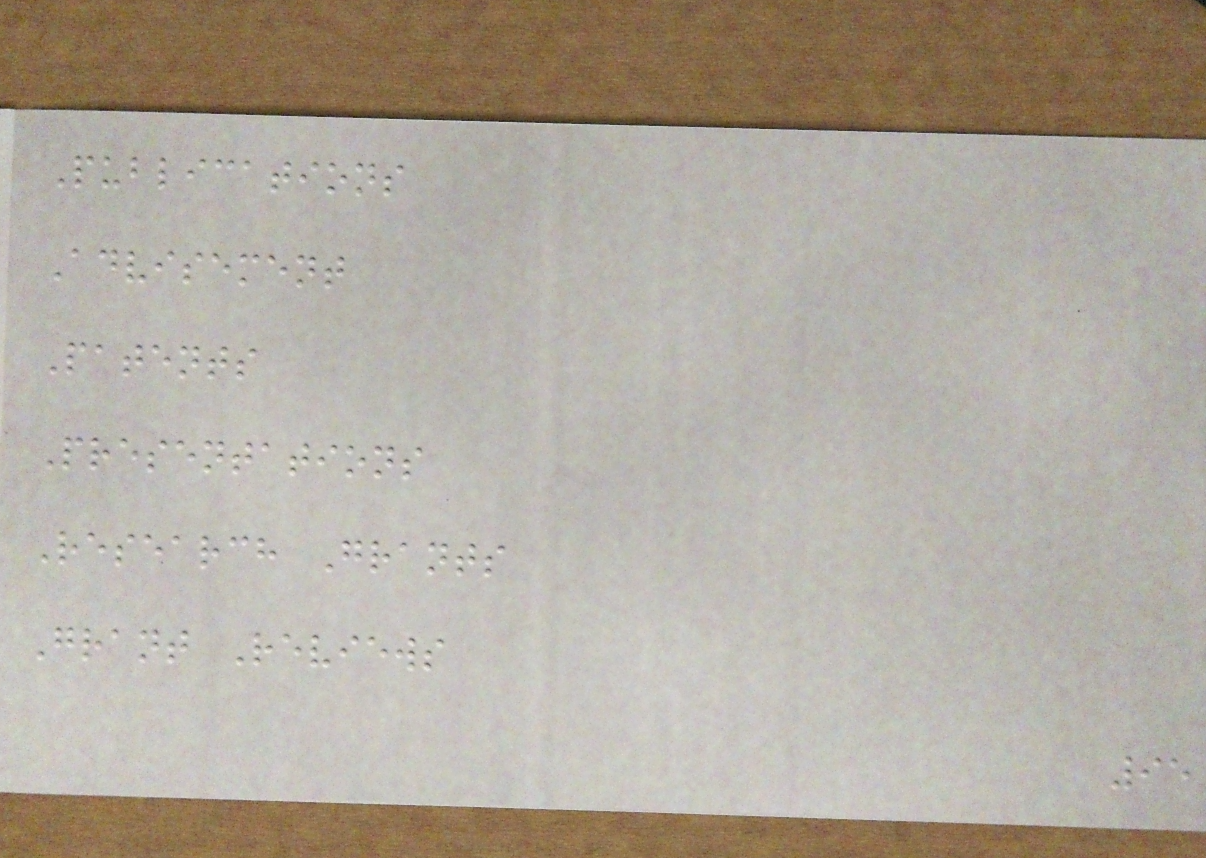Publications
Advisement
Patents
Presentations
Research Grants
Grant Reviews
95
